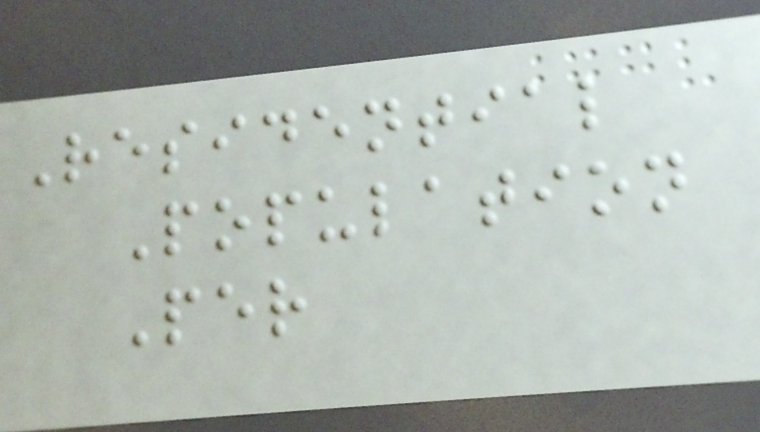Residential
Population
Per
